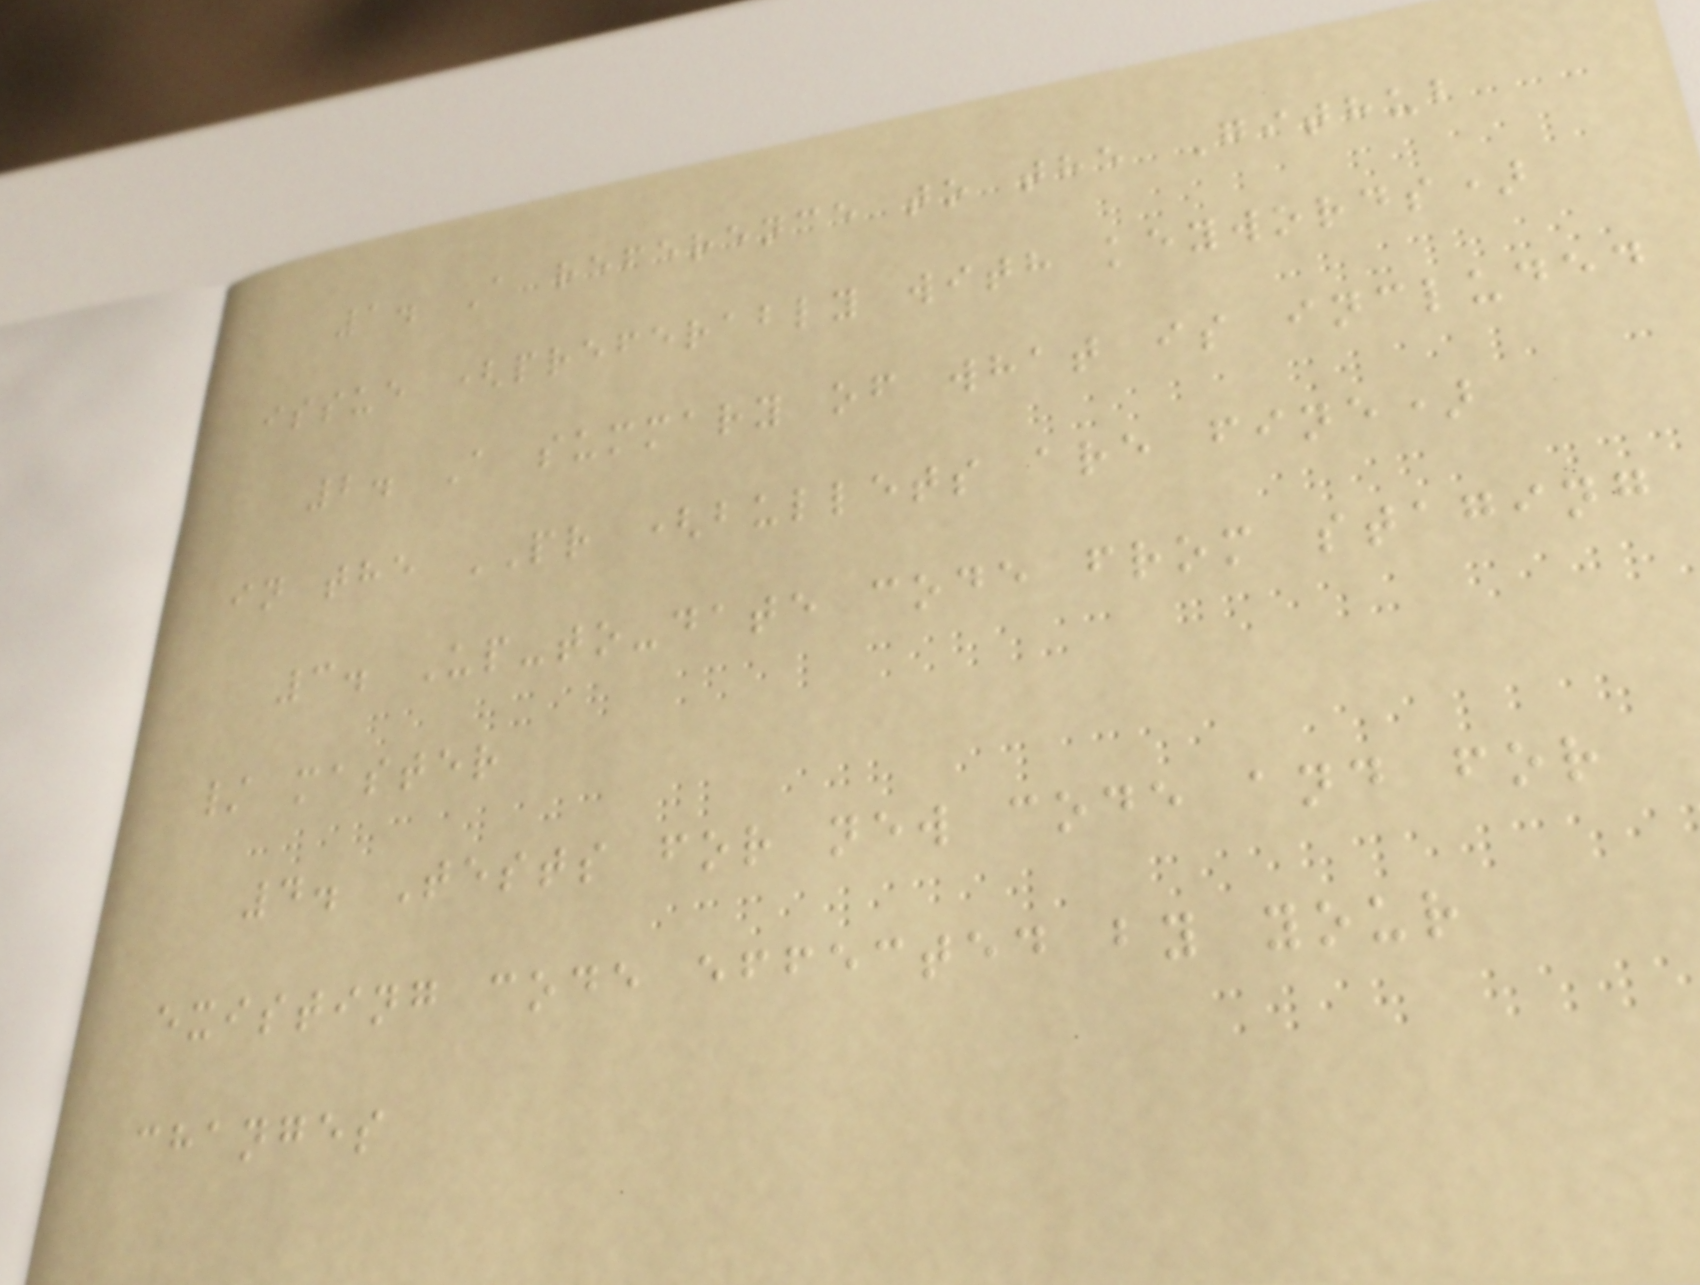1. A reference to the Github
issue (preferably with keywords)
2. A summary of what is included
in the PR (bullets are fine)
3. Up-to-date code from staging
/ master
4. Tests for new code and for
existing code effected by your
changes
